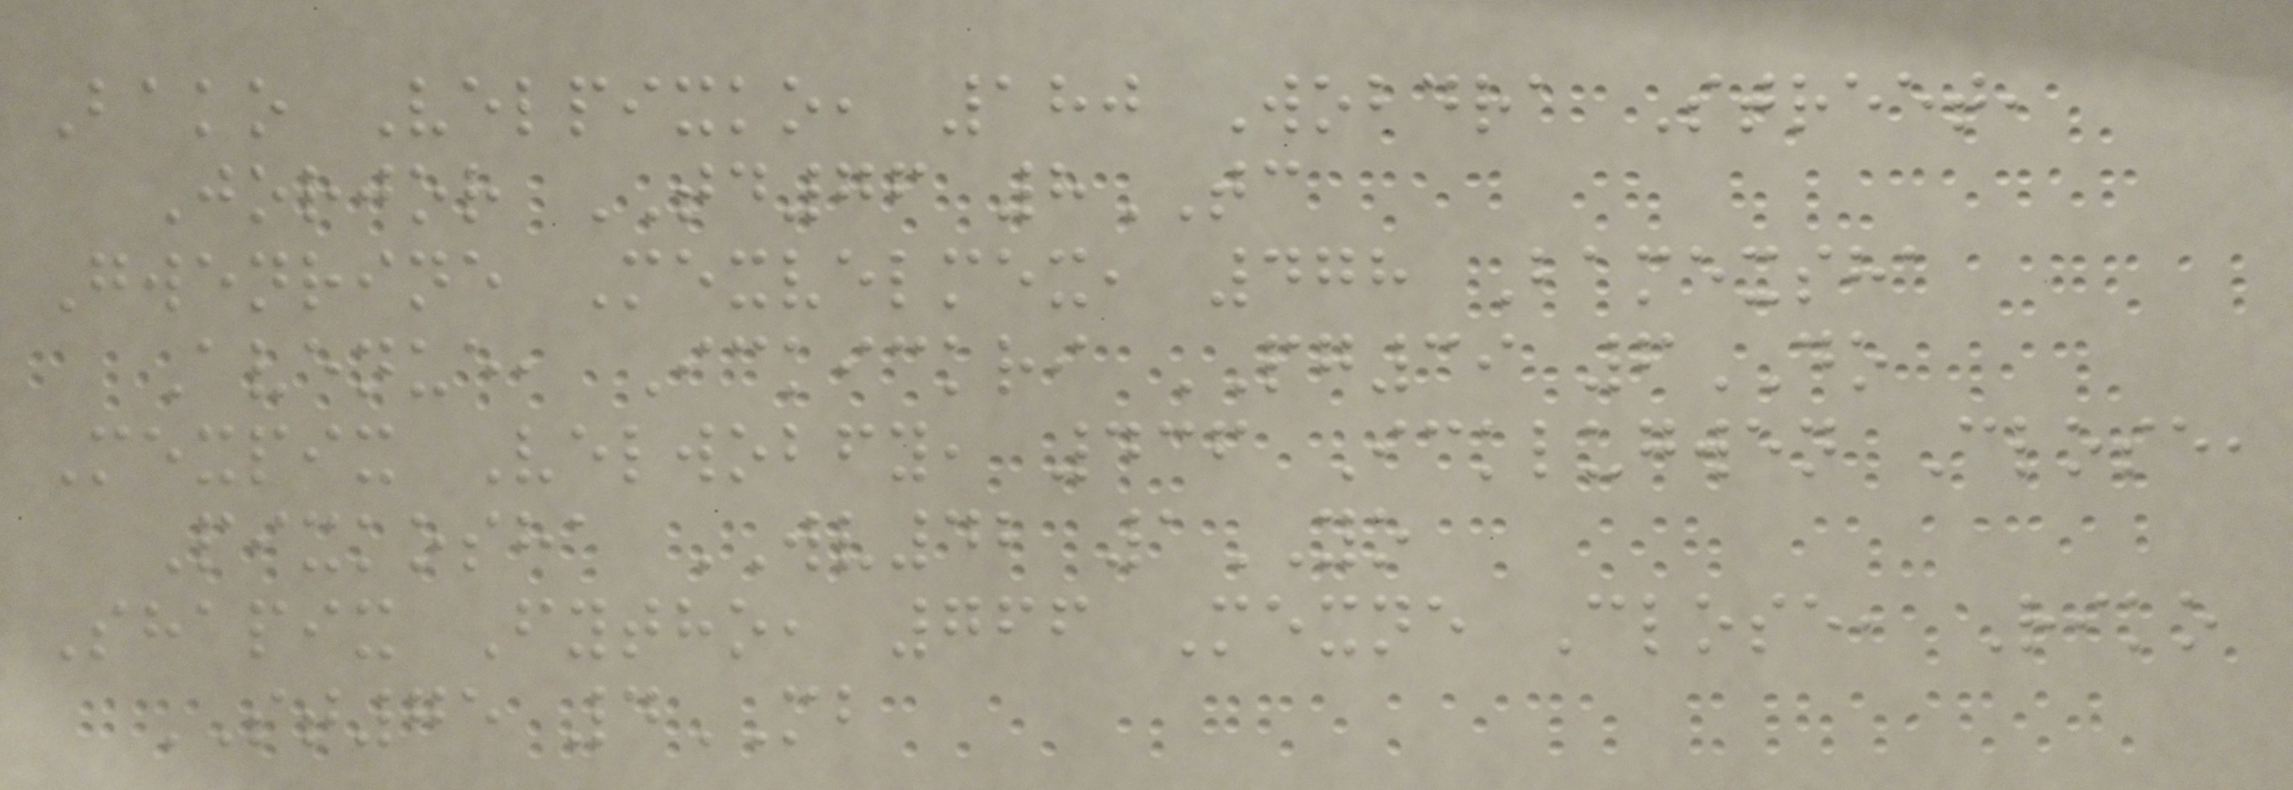Bako Velpixko, 180 Wobdra Street,
Jorjor TD76 8TC
Gwenrine Mexvelmex, 478 Bamexsha
Avenue, Ickickri PG39 6DO
Mexpix Velwobfy, 436 Icklugwen Close,
Pixkosha WV42 1YO
Shapix Fytho, 766 Mexne Close, Riko
ST75 4MB
